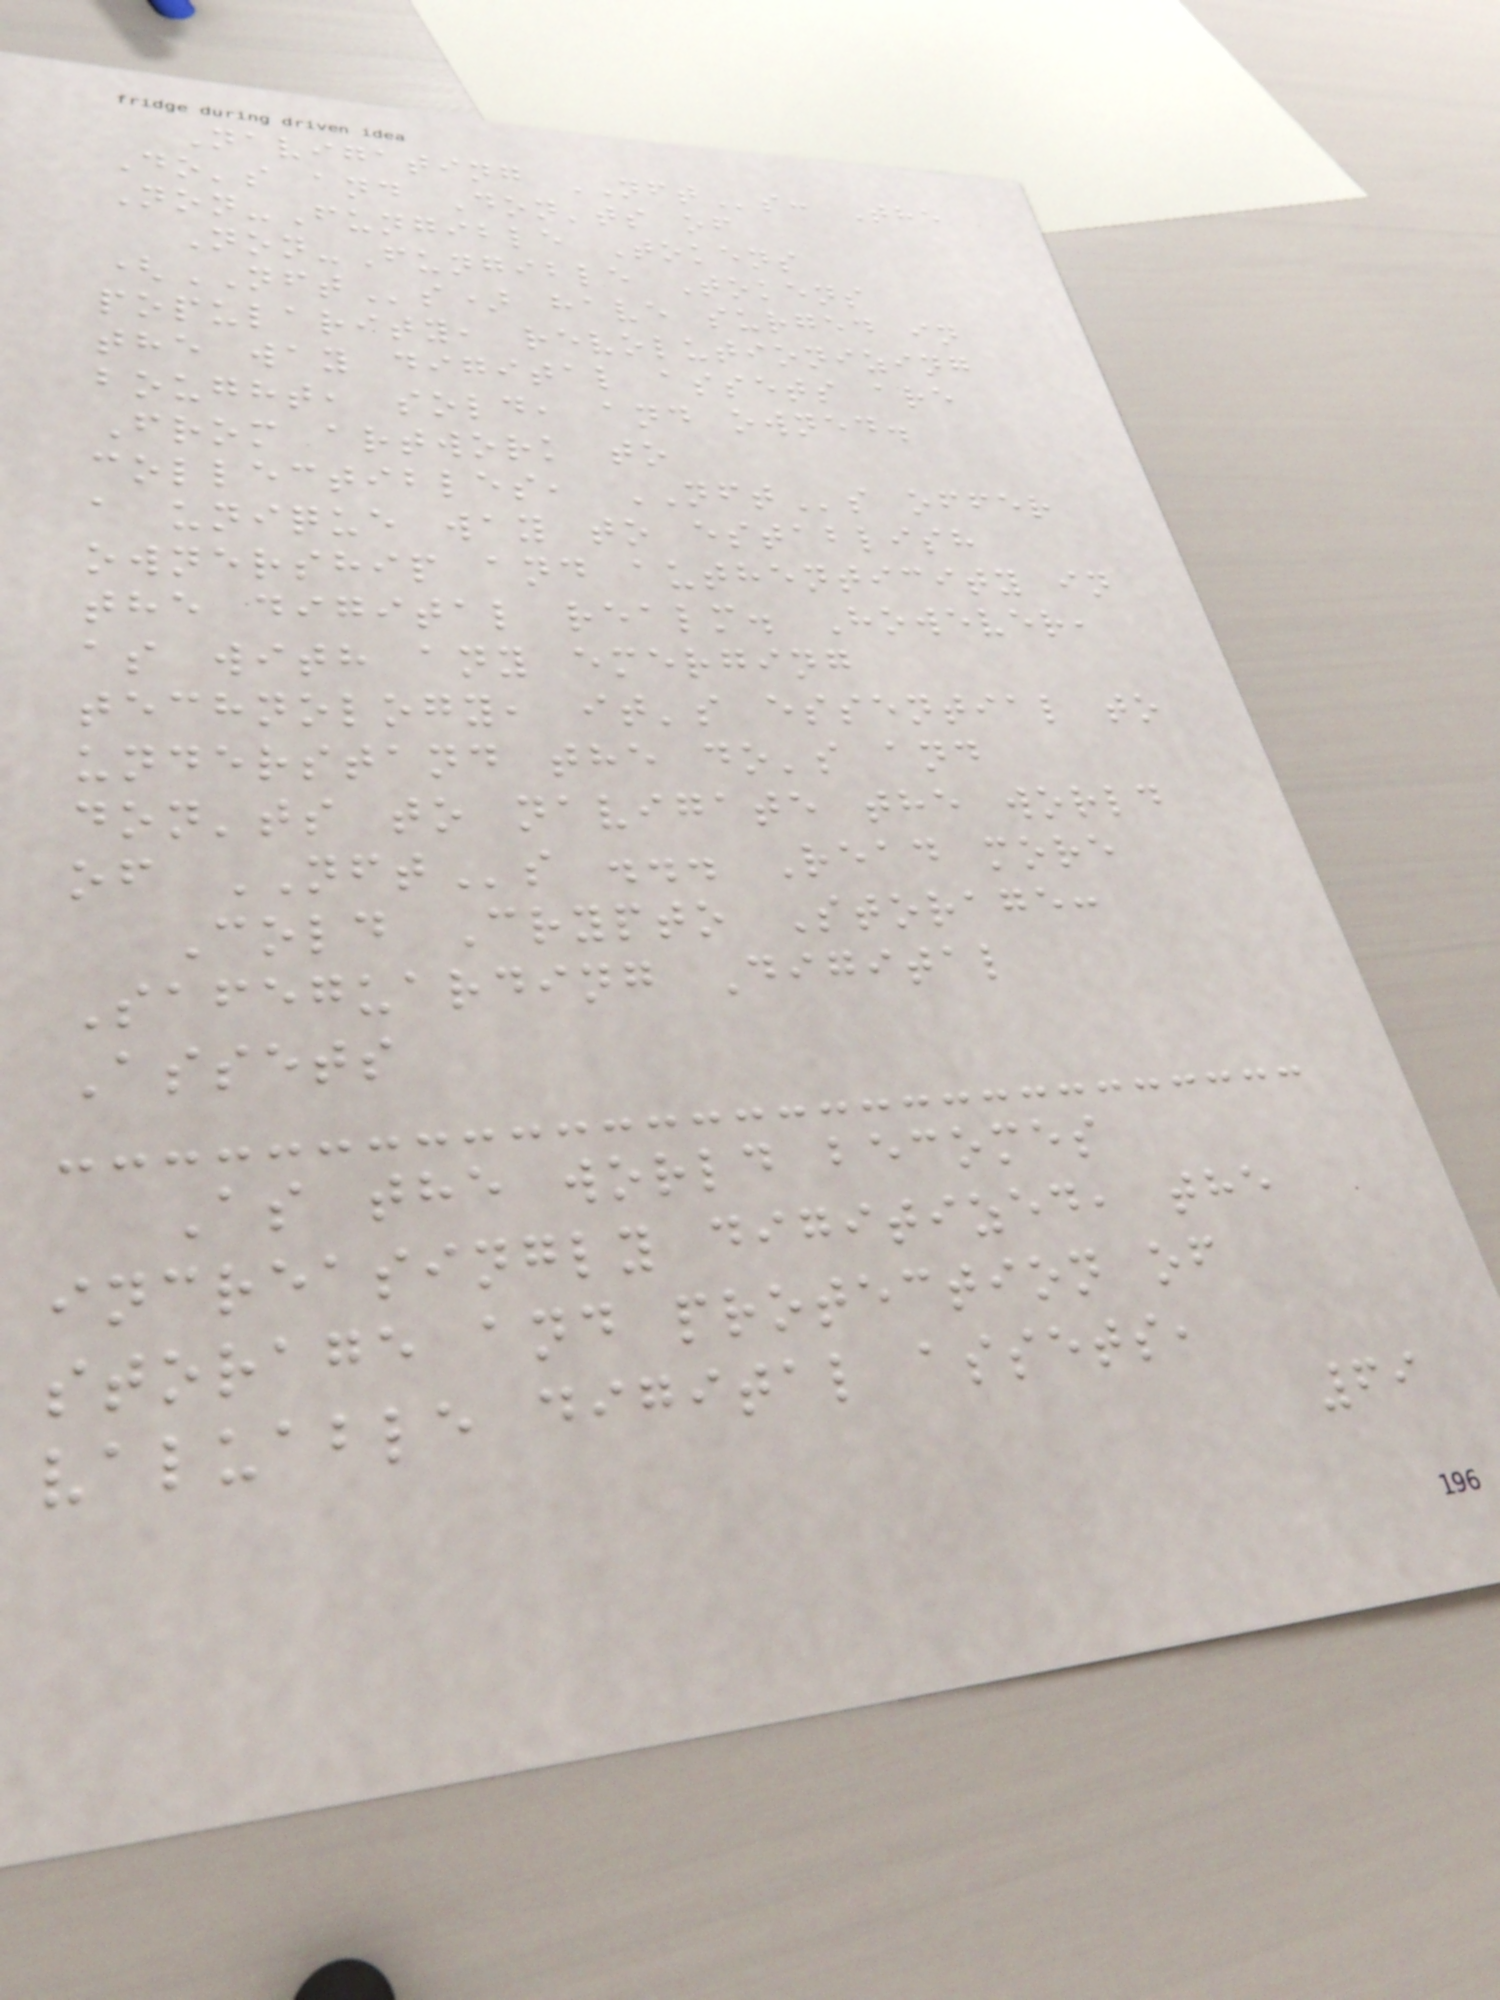Navigating NFTs: The
Do's and Don'ts of
Non-Fungible Tokens
Non-Fungible Tokens
(NFTs) have surged in
popularity, revolutionizing
the way digital assets are
bought, sold, and owned.
From artwork to
collectibles, NFTs offer
a unique way to establish
ownership and authenticity in
the digital realm. However,
as with any emerging
technology, it's essential to
understand the do's and
don'ts to navigate the world
of NFTs ... Read more
Cold Crypto Storage:
Safeguarding Digital
Assets
As the world becomes
increasingly digitized, the
storage and protection of
valuable digital assets,
69
